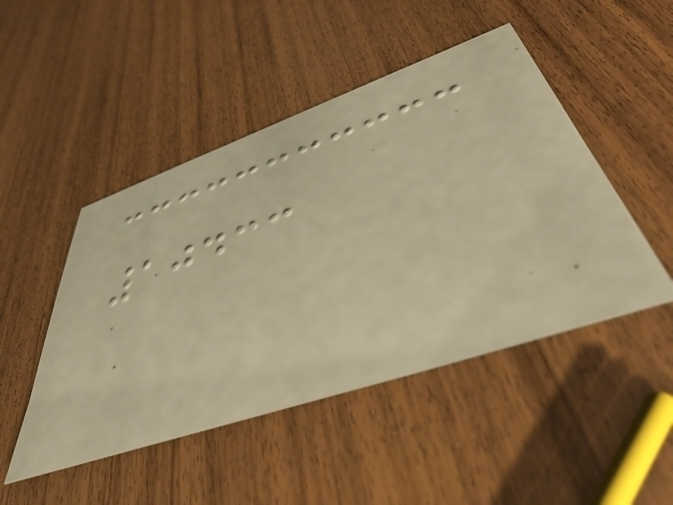10433
